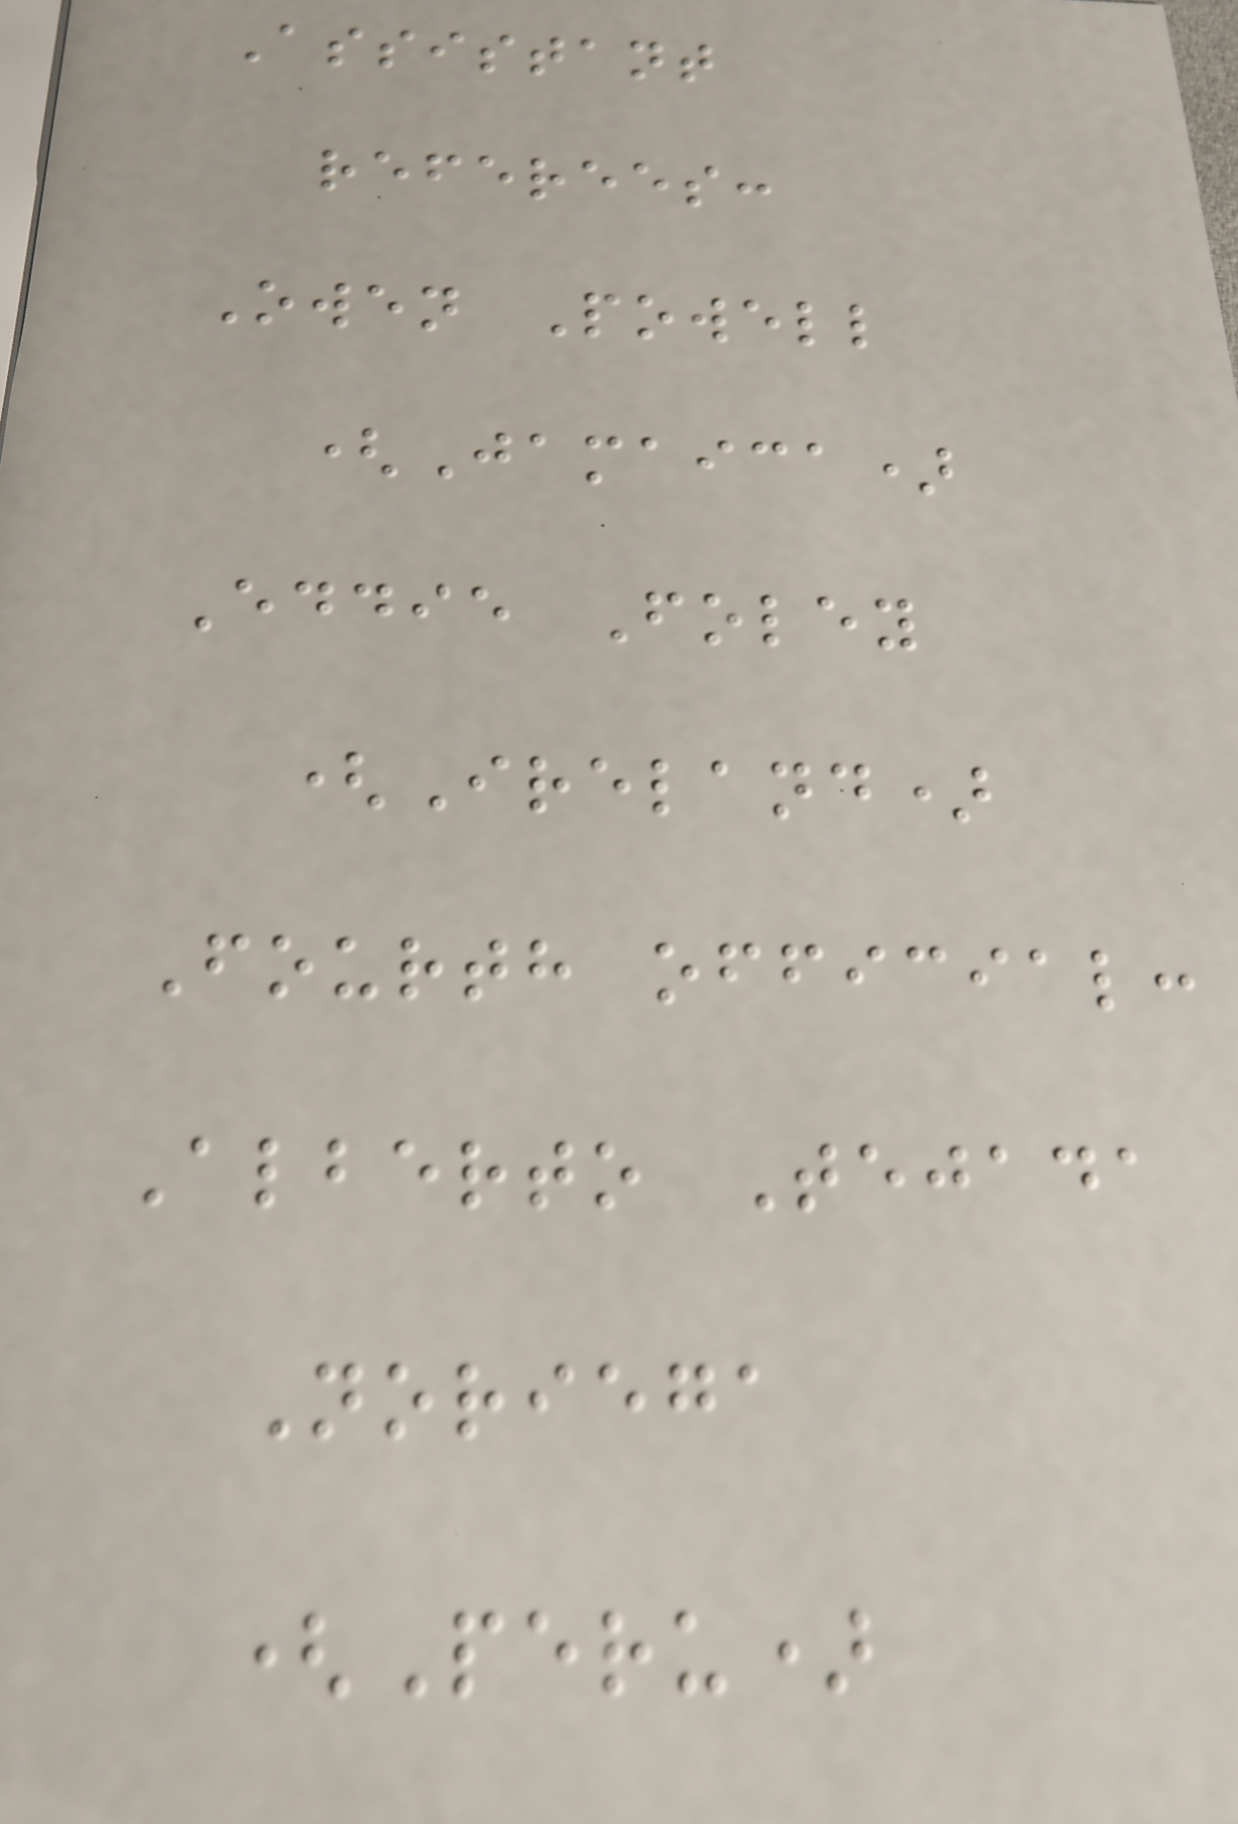Assistant
referees:
Owen Powell
(Jamaica)
Eddie Foley
(Ireland)
Fourth official:
Alberto Tejada
Noriega
(Peru)
